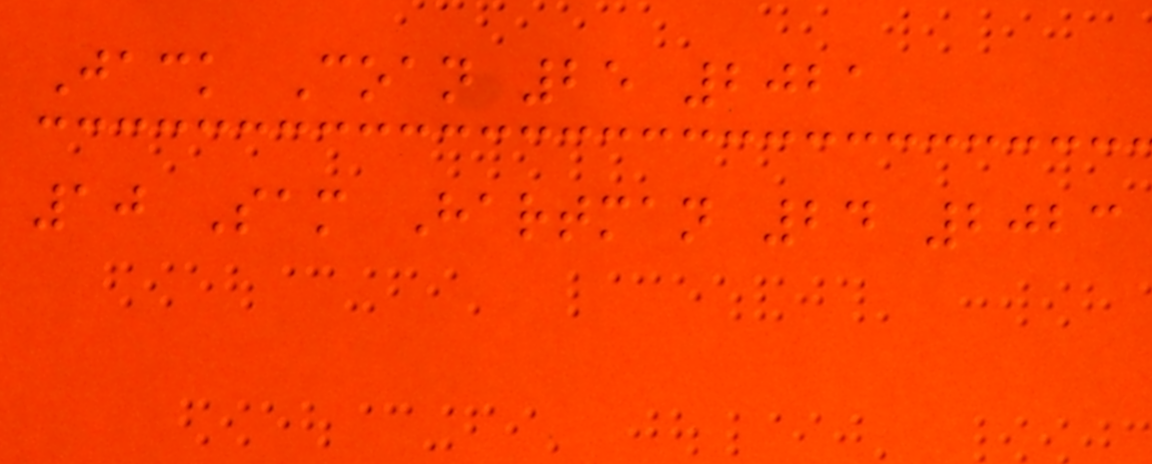Jack Coan 25 2021
10 Sam Hartman 24 2023
